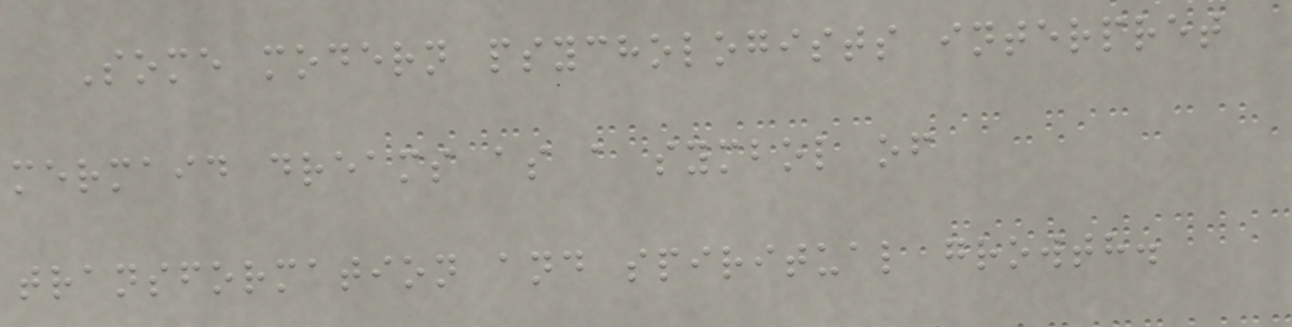Some modern psychologists interpret
mermaid dreams as a symbol of
transformation and spiritual growth.
